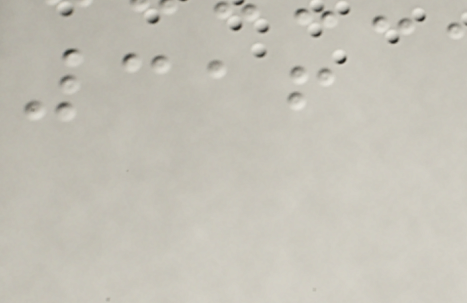316
